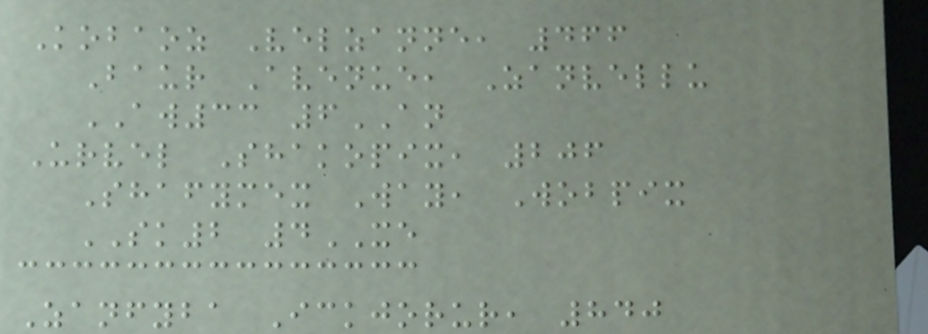Kobaoz Velzanne, 466
Baur Avenue, Zanvellu
AW33 6AN
Urvel Shakopix, 206
Shafymex Way, Wobpix
SK2 4XE
Zanfyba Ickjorur, 840
